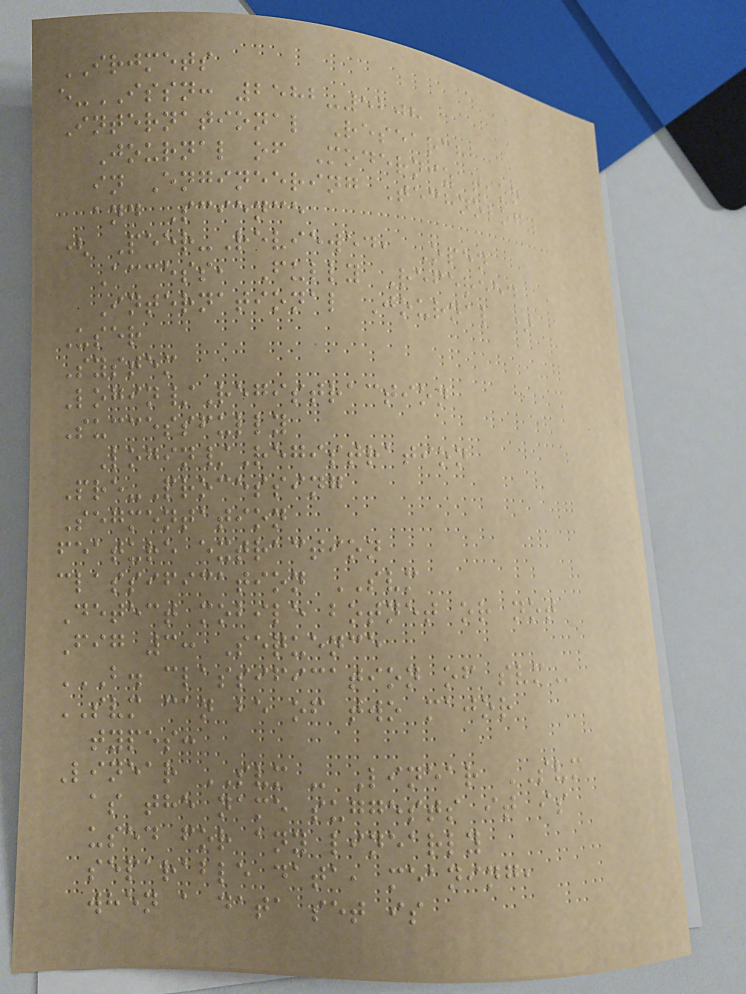IRJMETS
e-ISSN: 2582-5208
International Research
Journal of Modernization
in Engineering Technology
and Science
( Peer-Reviewed, Open
Access, Fully Refereed
International Journal )
User
System
Login/Registraction
Successfully
Login/Registration
Pre-Processing
Segmentation
feature extraction
classification SVM
Detect mobile botnet or not
Fig 3: Sequence
B. CLASSIFICATION OF SVM
SVM can be of two major
types:
Linear SVM - Linear SVM
as the name suggests it is
used for any linearly
separable data, meaning,
when a data set is
